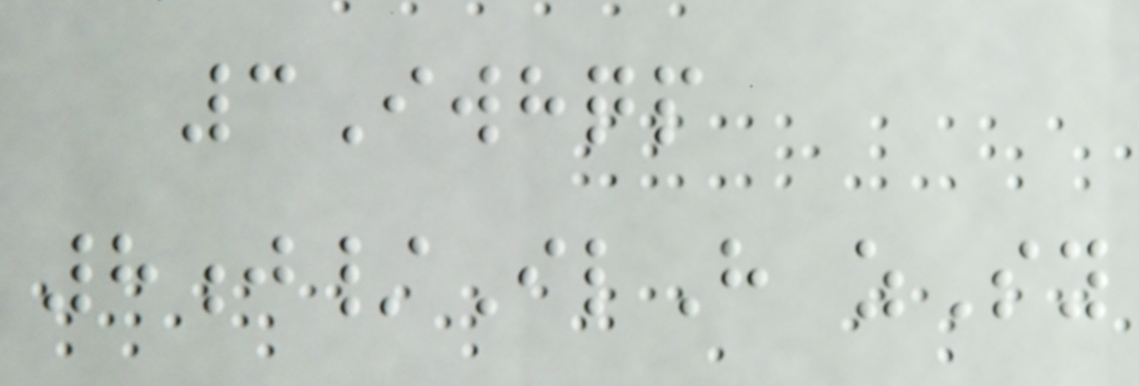3Iwhqp
8j/IlH zSy
